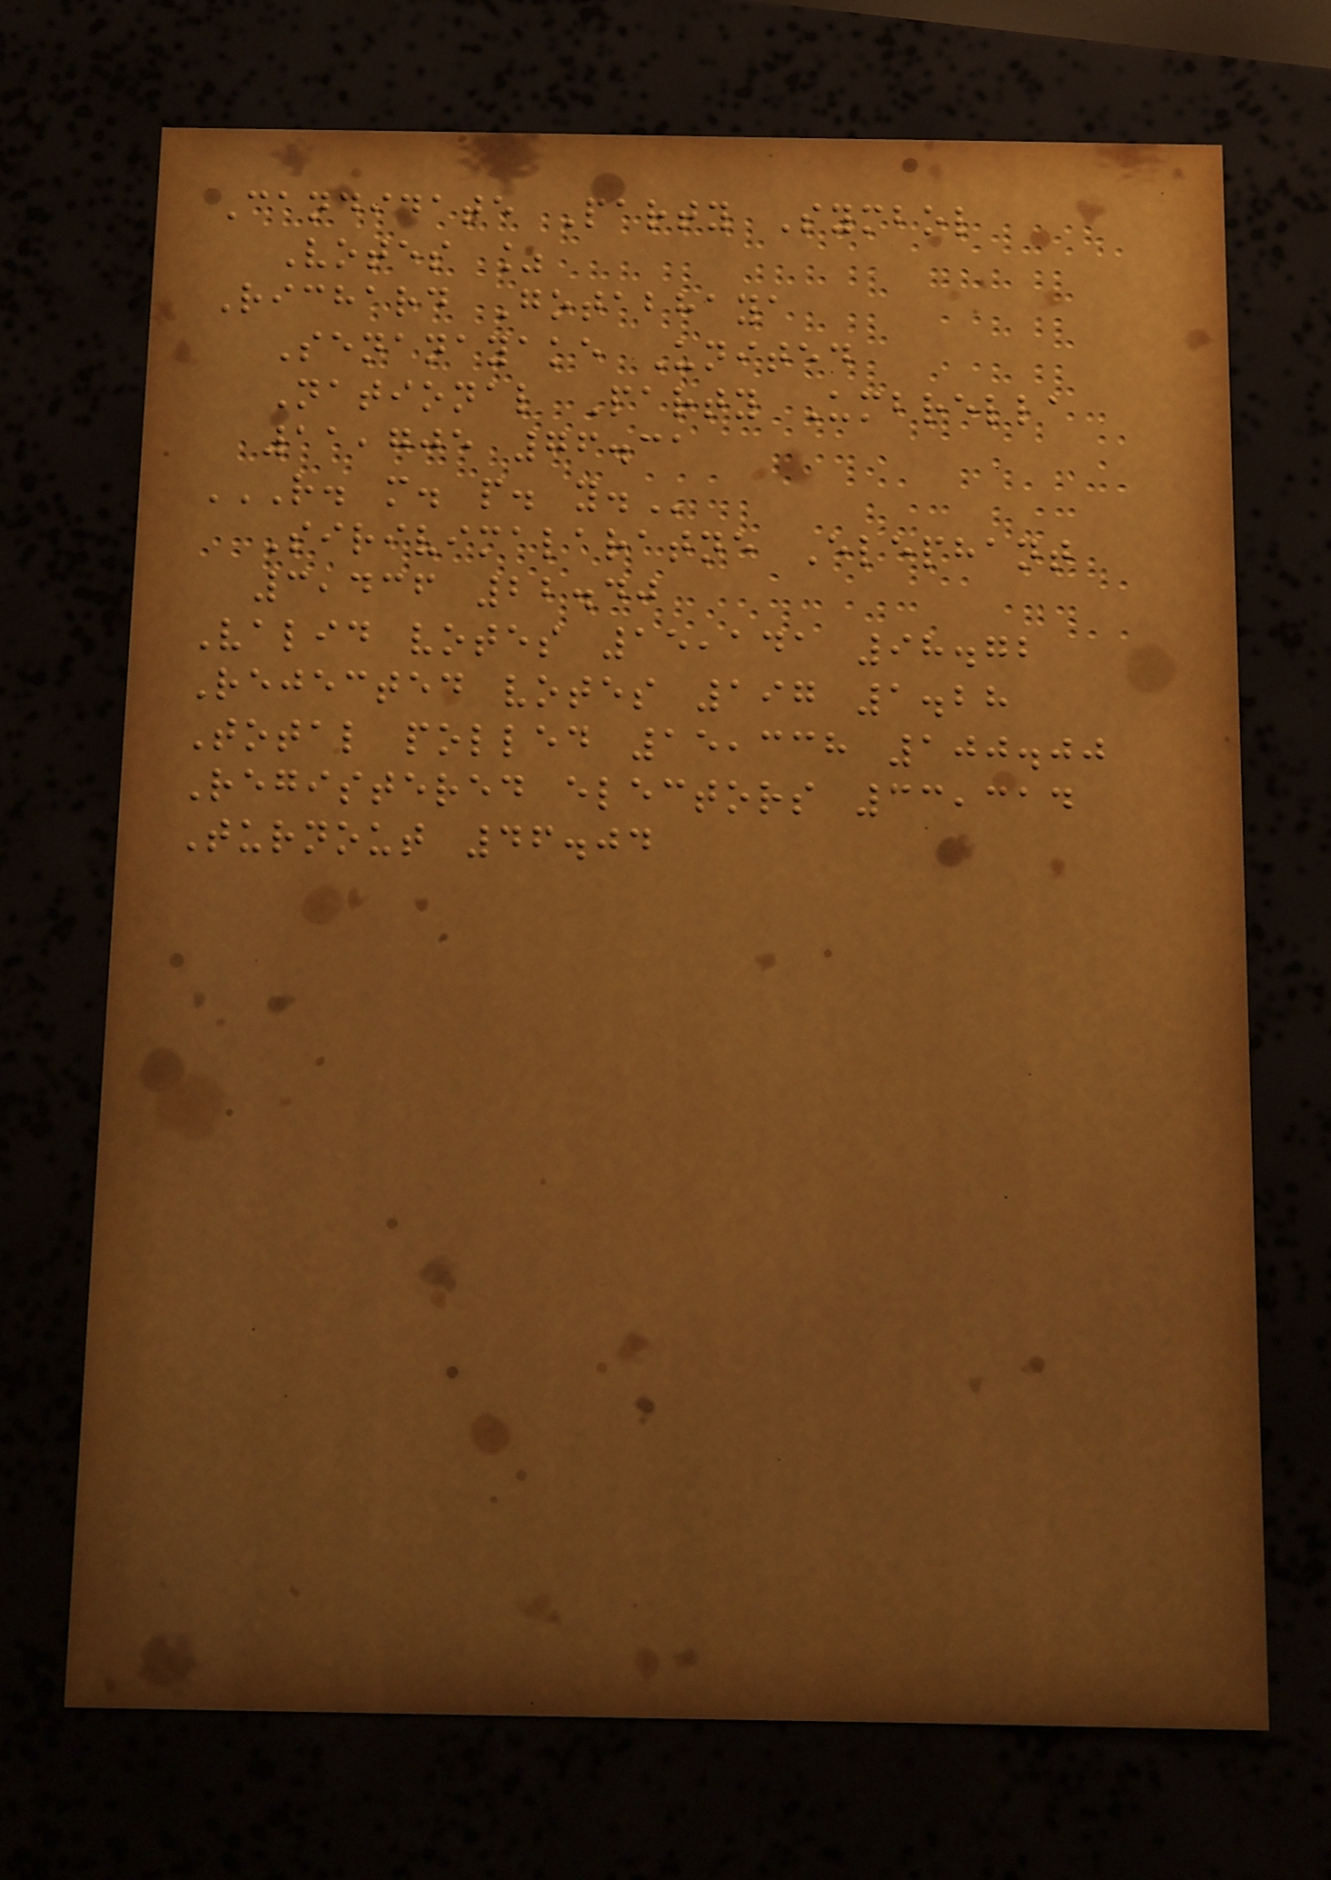Candidate Party Symbol
Votes %
Richard Gotabhaya
Senanayake United
National Party Umbrella
11,705 76.31
R. M. P. Y.
Sirivimalaratne Elephant
3,436 22.40
Valid votes 15,141 98.72
Rejected votes 197 1.28
Total polled 15,338 100.00
Registered electors 33,314
Turnout 46.04
